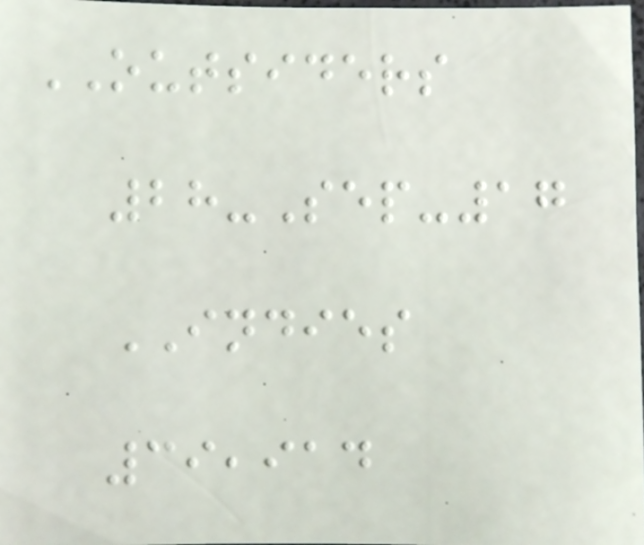OUTSIDERS
28-Sep-17
INDIES
39,914
